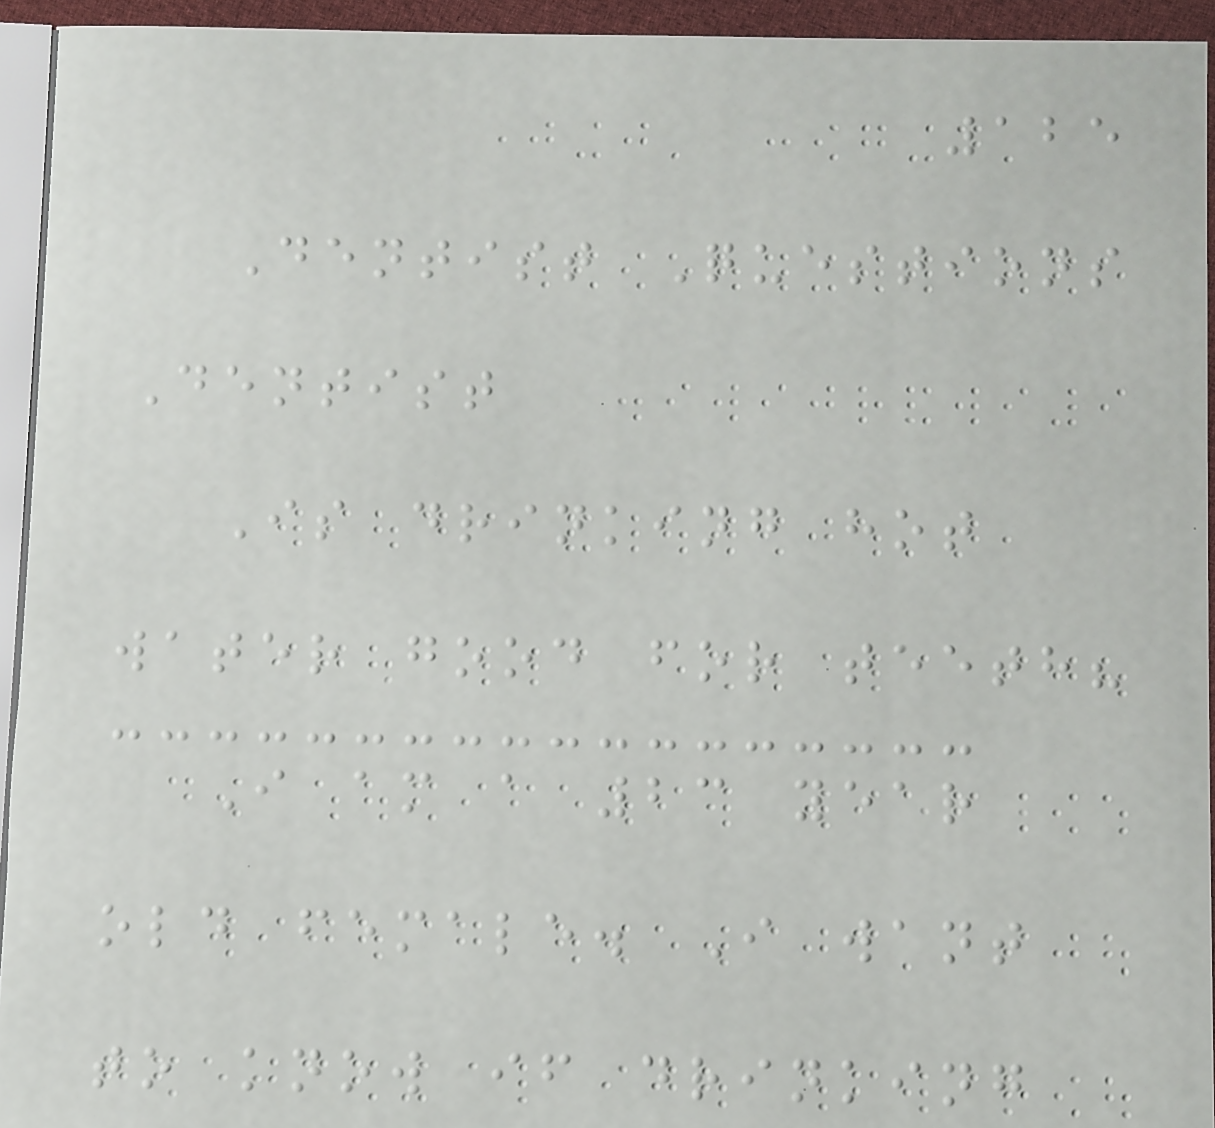125
Dentist Questions
Dentist
Is drinking hot
water good for teeth?
I am a 23 year
old female. I want
to know if drinking
